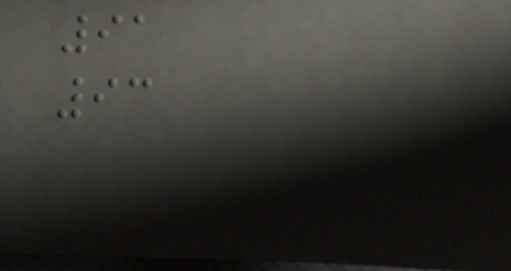91
93
